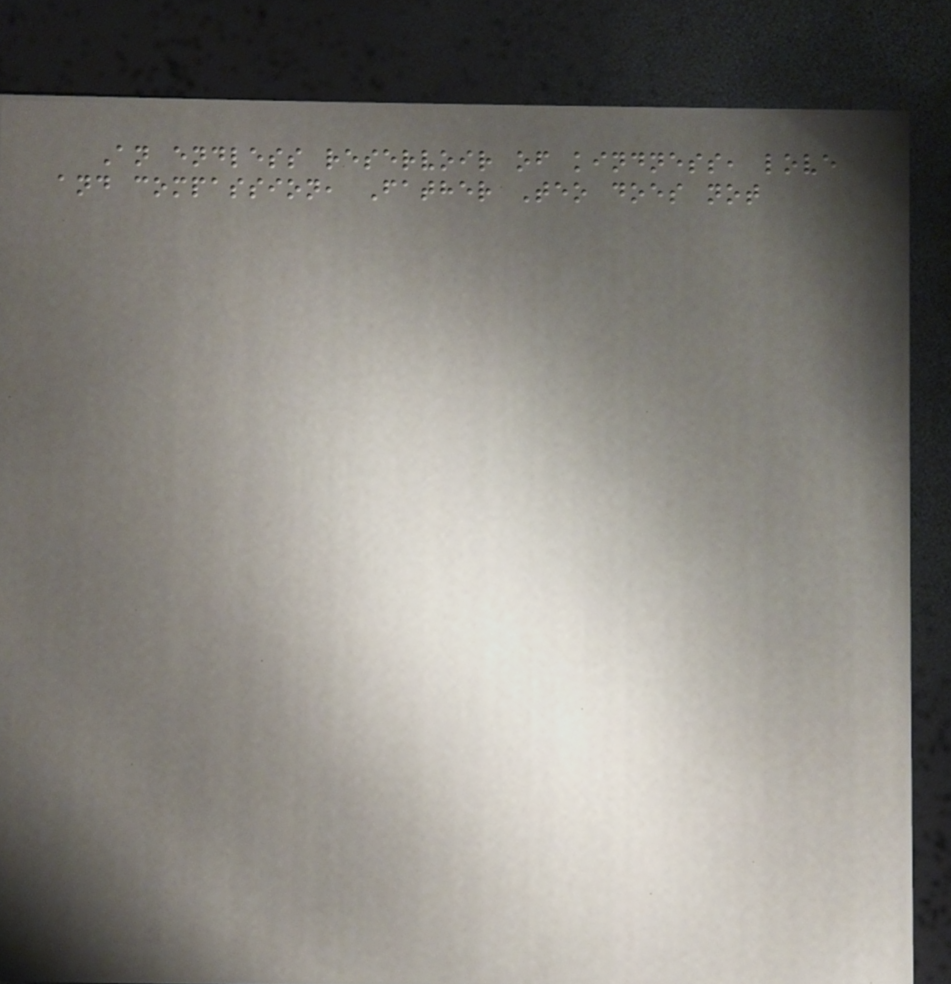An endless reservoir of kindness, love
and compassion, Father Teo does not
